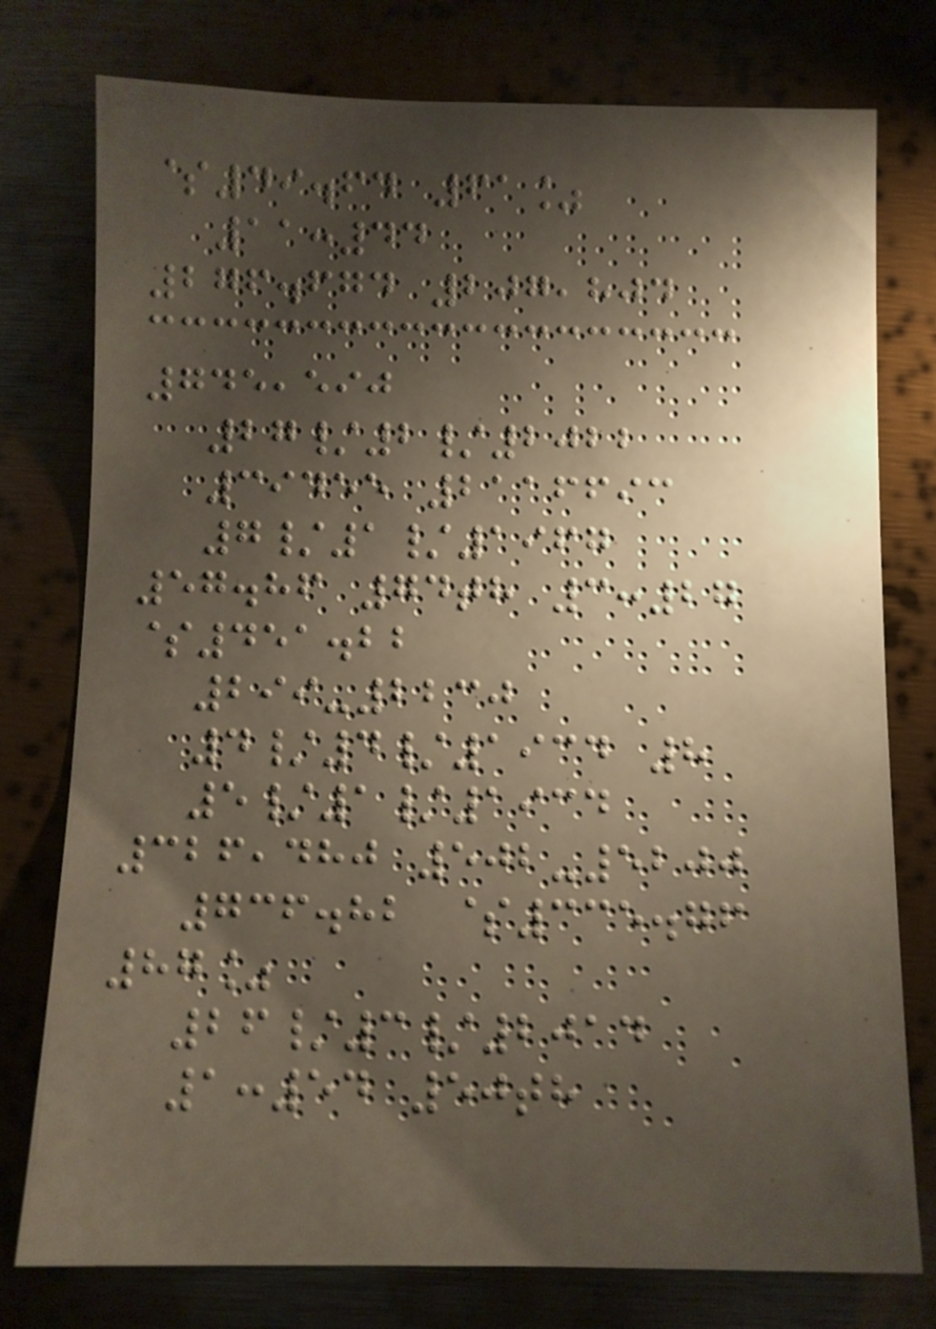$49.64 61%
11:44
276.674 207,804
745,590
27/2/2022
39455 2116693
7/1/1967
57.86 74th 3:27
$451.22
299-2230
4/4/1934 8
5/1/1934
326,480 502-5200
736.82 $335.76
87%
26/3/2014
1:54 50th
